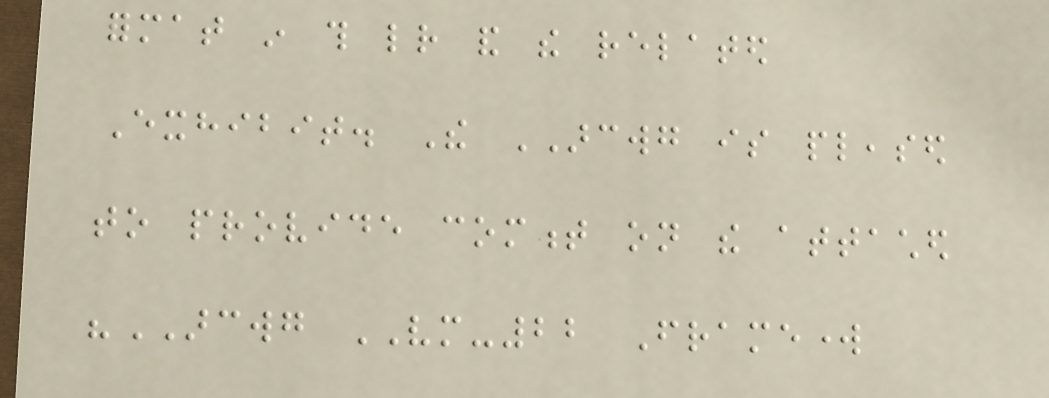format in this letter and the related
Exhibit. The ARCWG is pleased
to provide comment on the attached
"ARCWG VM-22 Framework
